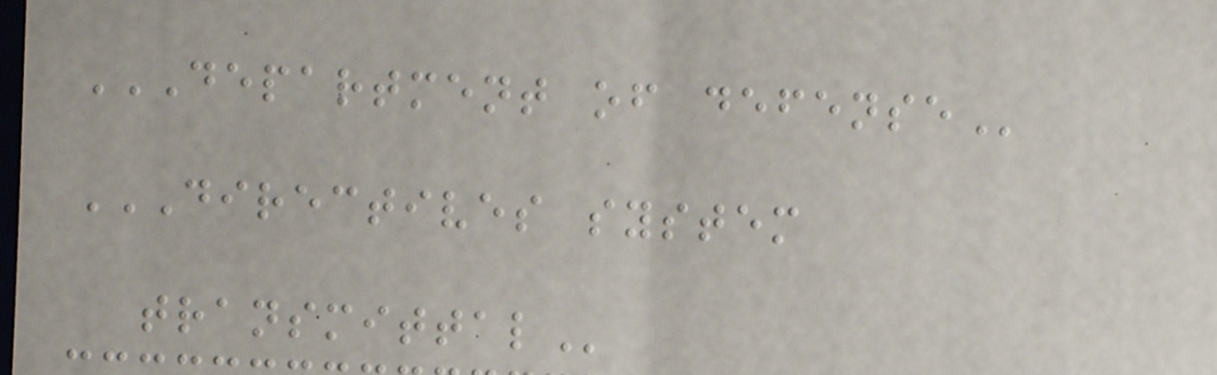DEPARTMENT OF DEFENSE
DIRECTIVES SYSTEM
TRANSMITTAL
